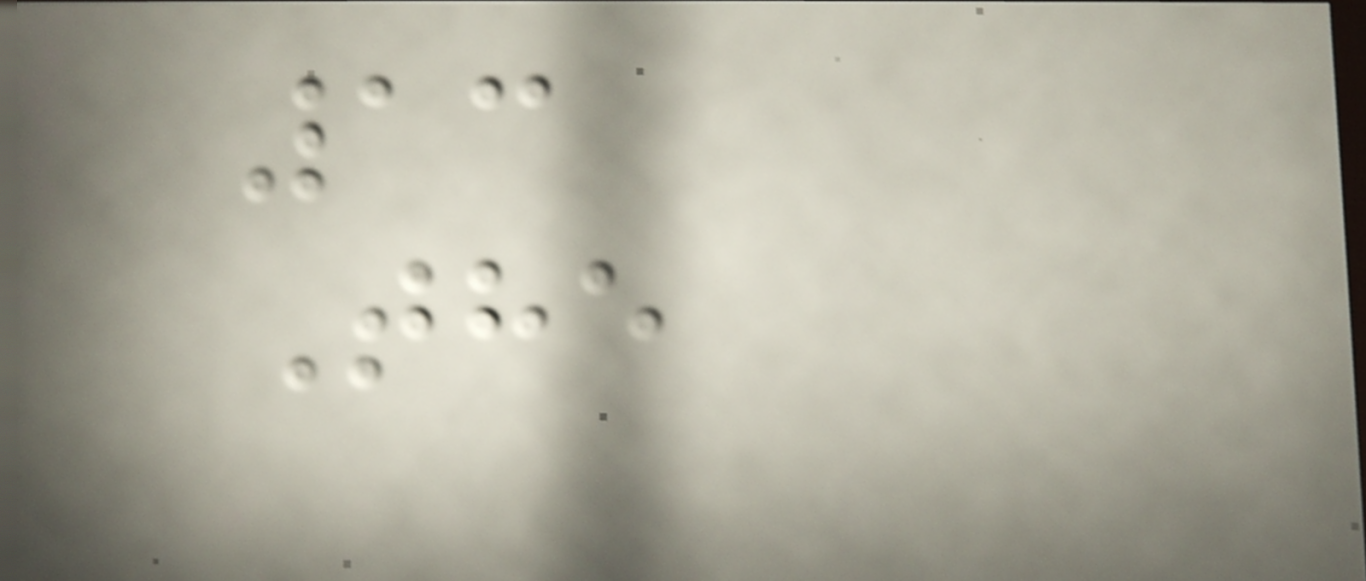13
The
